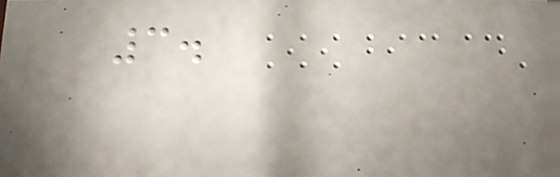3.
